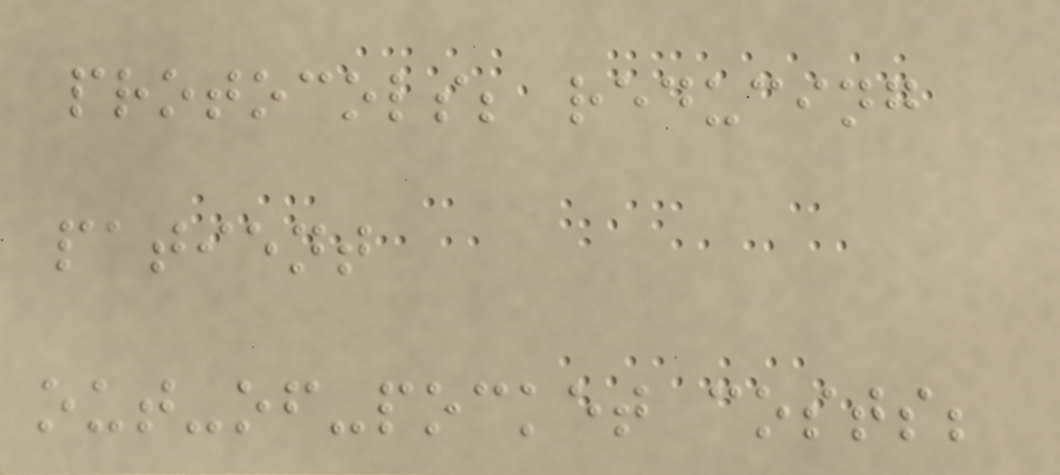protocols; reducing
patient
out-of-pocket costs;
